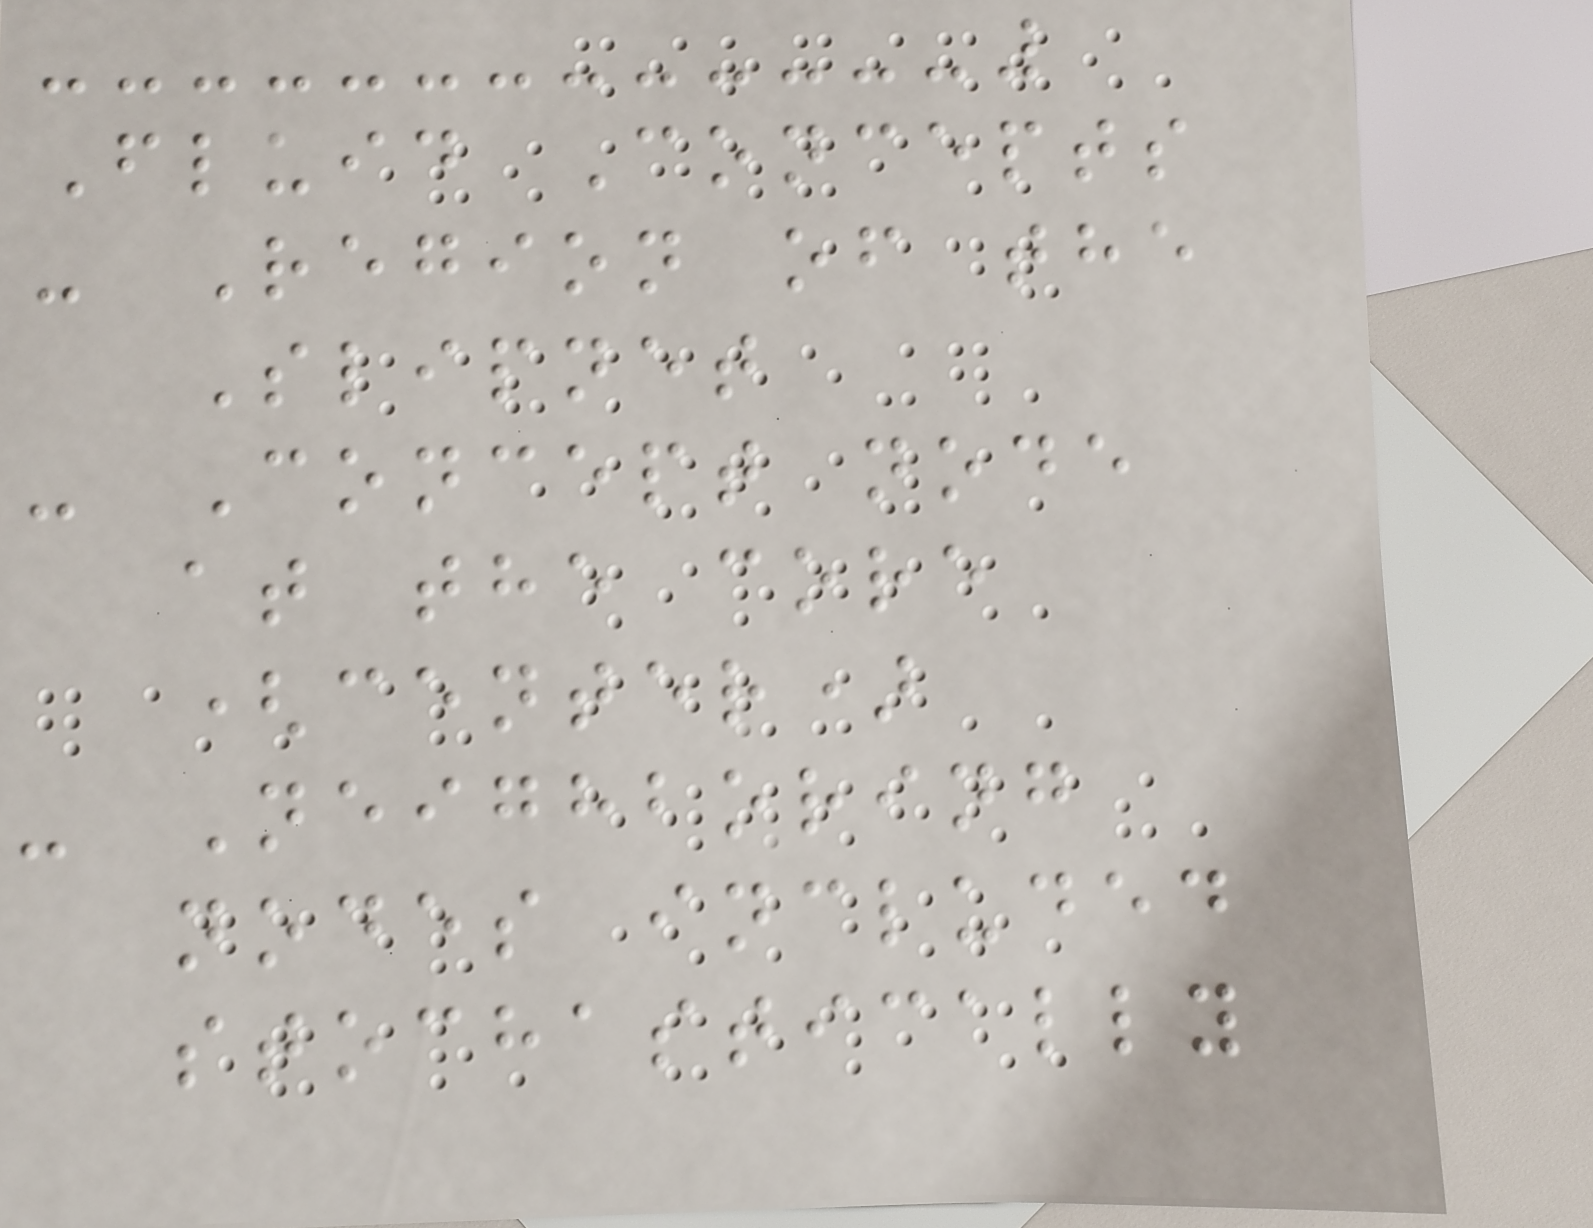Fluid Concepts
- Region of the
Slipnet
- Concept node
at the core
(center)
- Neighboring
nodes included
stochastically
